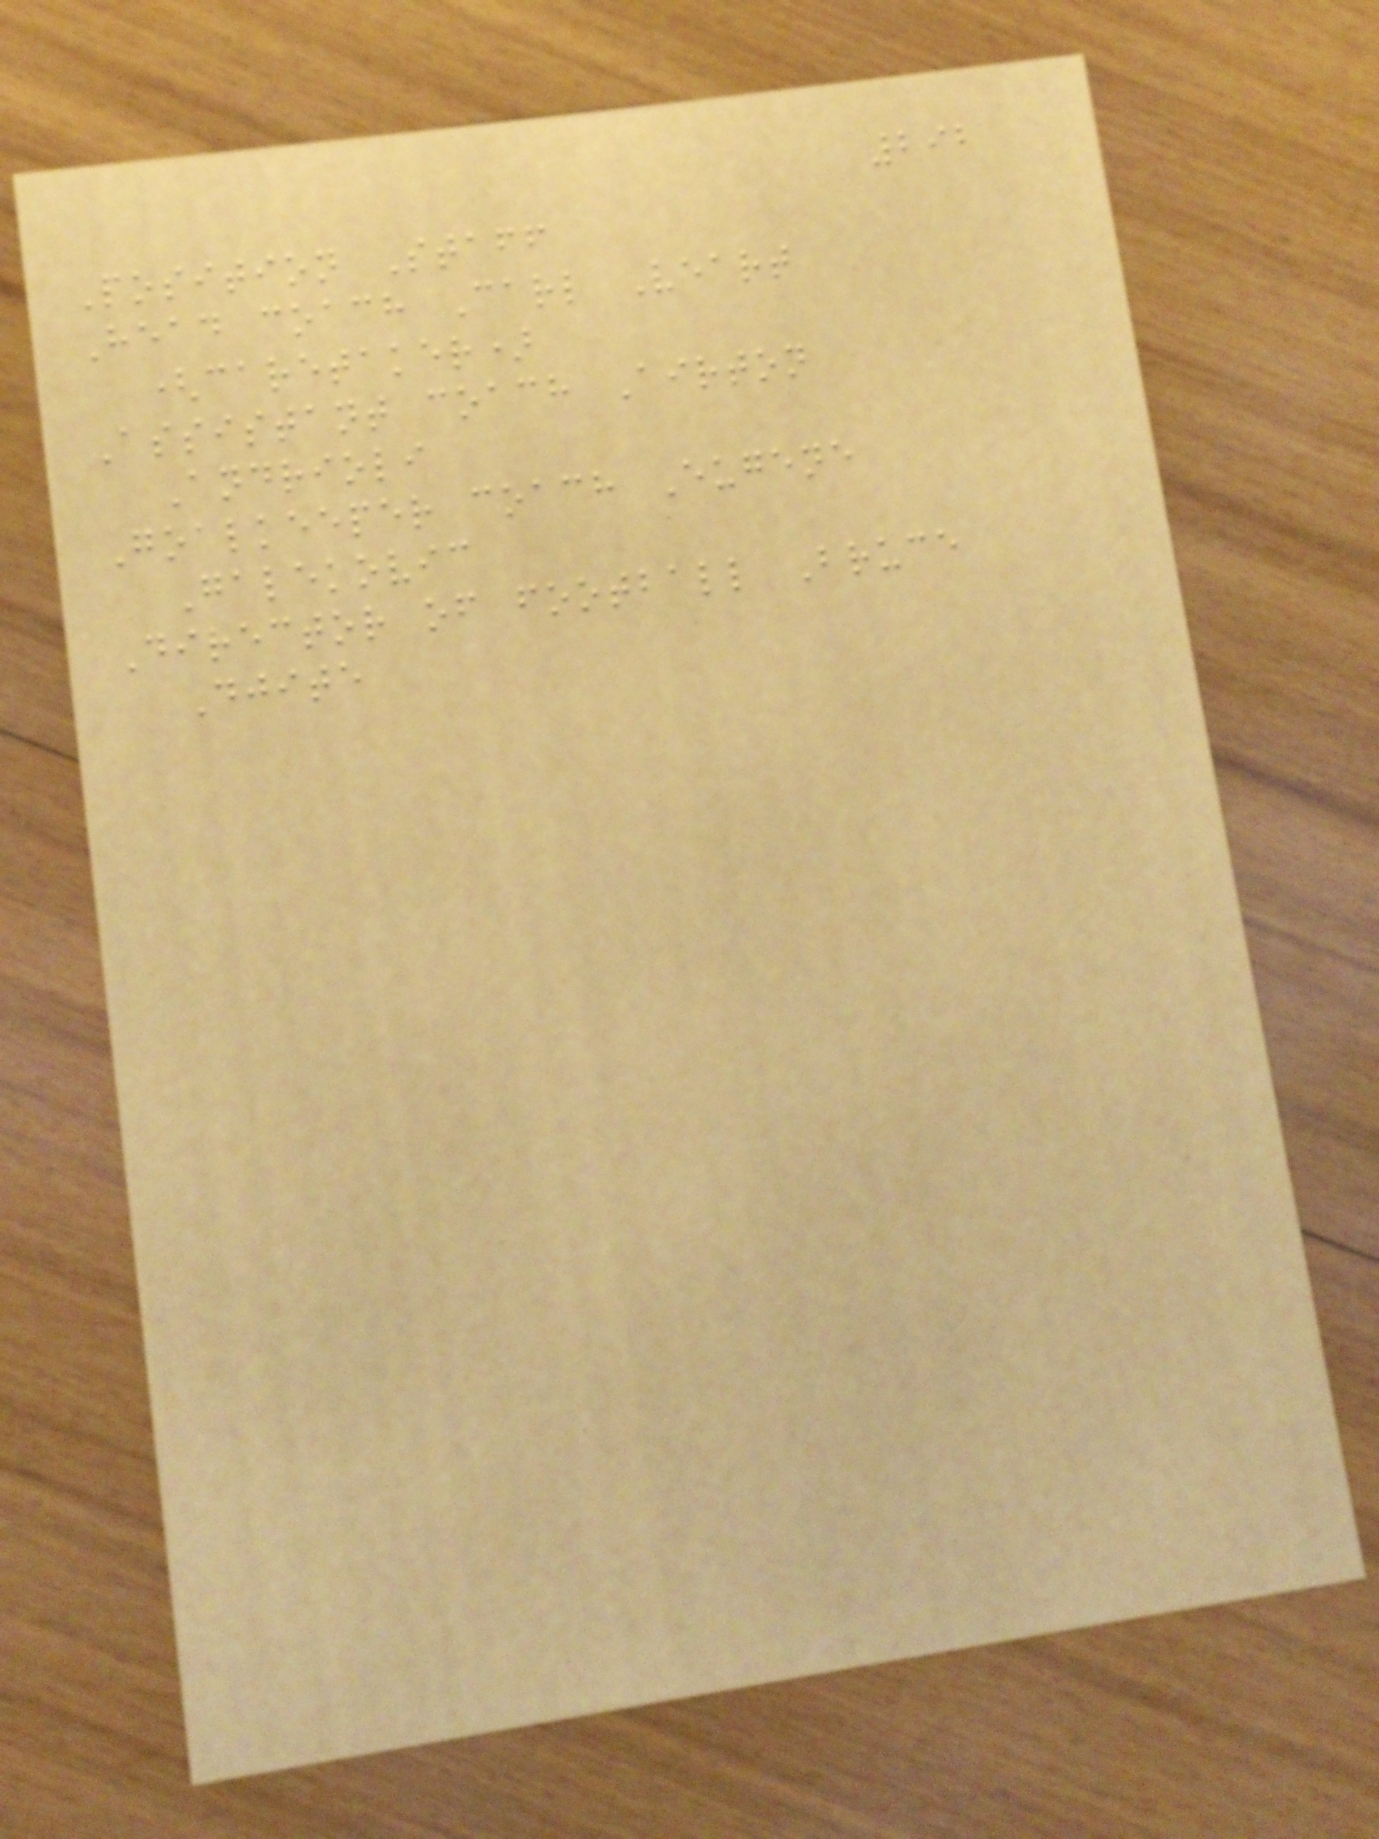292
Position Staff
Head coach Carl Veart
(caretaker)
Assistant coach Airton
Andrioli
Goalkeeper coach Eugene
Galekovic
Director of football Bruce
Djite
